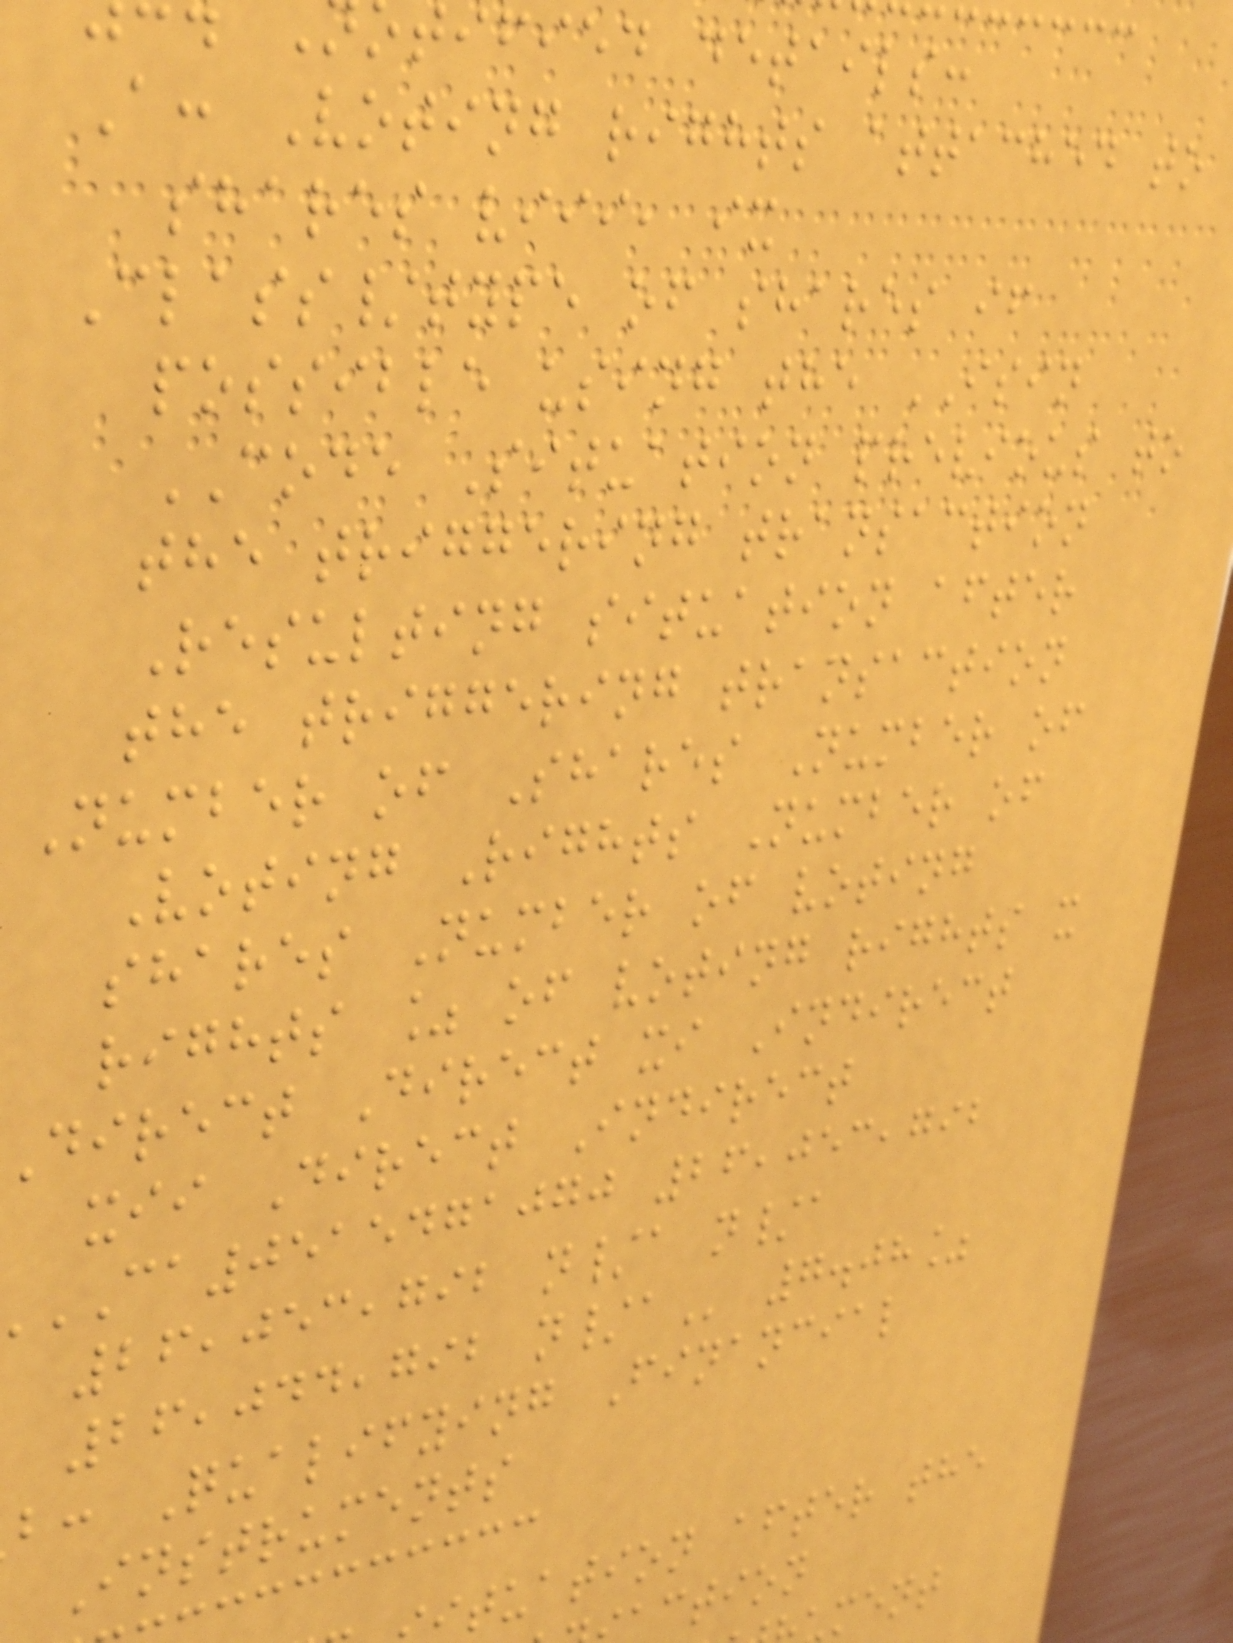tified details:
A: Voting rights attached to
shares viii, ix
Class/type of shares if
possible using the ISIN
CODE Situation previous to
the triggering transaction
Resulting situation after
the triggering transaction
Number of Shares Number of
Voting Rights Number of
shares Number of voting
rights % of voting rights x
direct Direct xi Indirect
xii Direct Indirect
CA0515471070 26,053,792
26,053,792 n/a n/a
26,044,792
b: Qualifying Financial
Instruments
tuation after the
